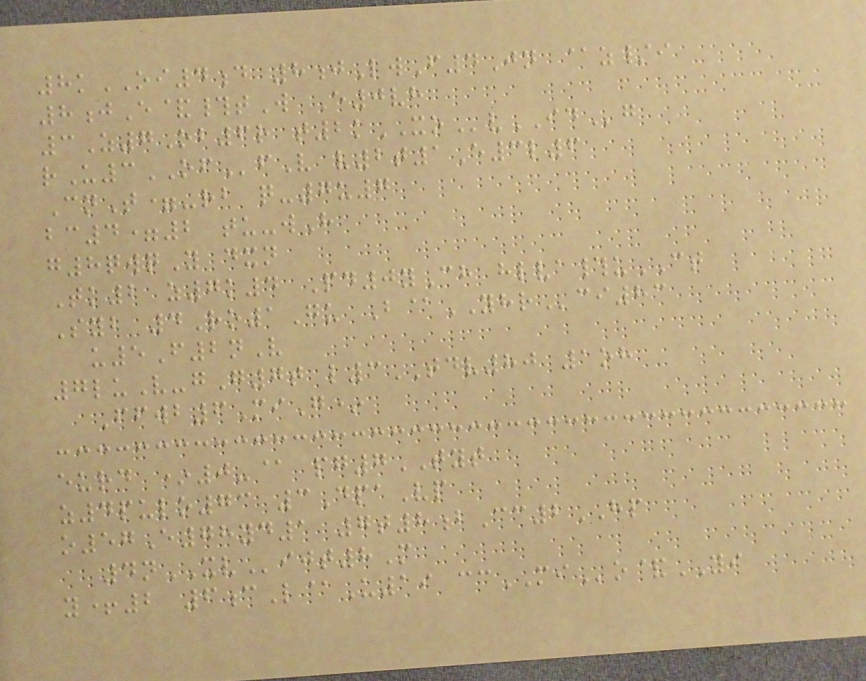8kOI4d 8jLwF4Jn @z/i
8jE&#tW E0vh
3Z7Ob6r t2kXOvIDg
rU3OFfV v2t1E3l6
CnT=-rb q-7u7
bc4=2 tu-wH
g8qwqY dxn
Tk2 z7k4 Pd0yCh hlva#uCT
Syb 4Ro1Gu B@YHRci83
u5F2nV
7luV-gG7t l3TDV80 1oh
Ffwb6MiG*
eurd *0-@ pg7TYT
z4pulo73 3DpaVp
o57E78yd1 7t8bCc2HP
4nXVijt8M
y+2 6cL@U19 ccMIo&YI
